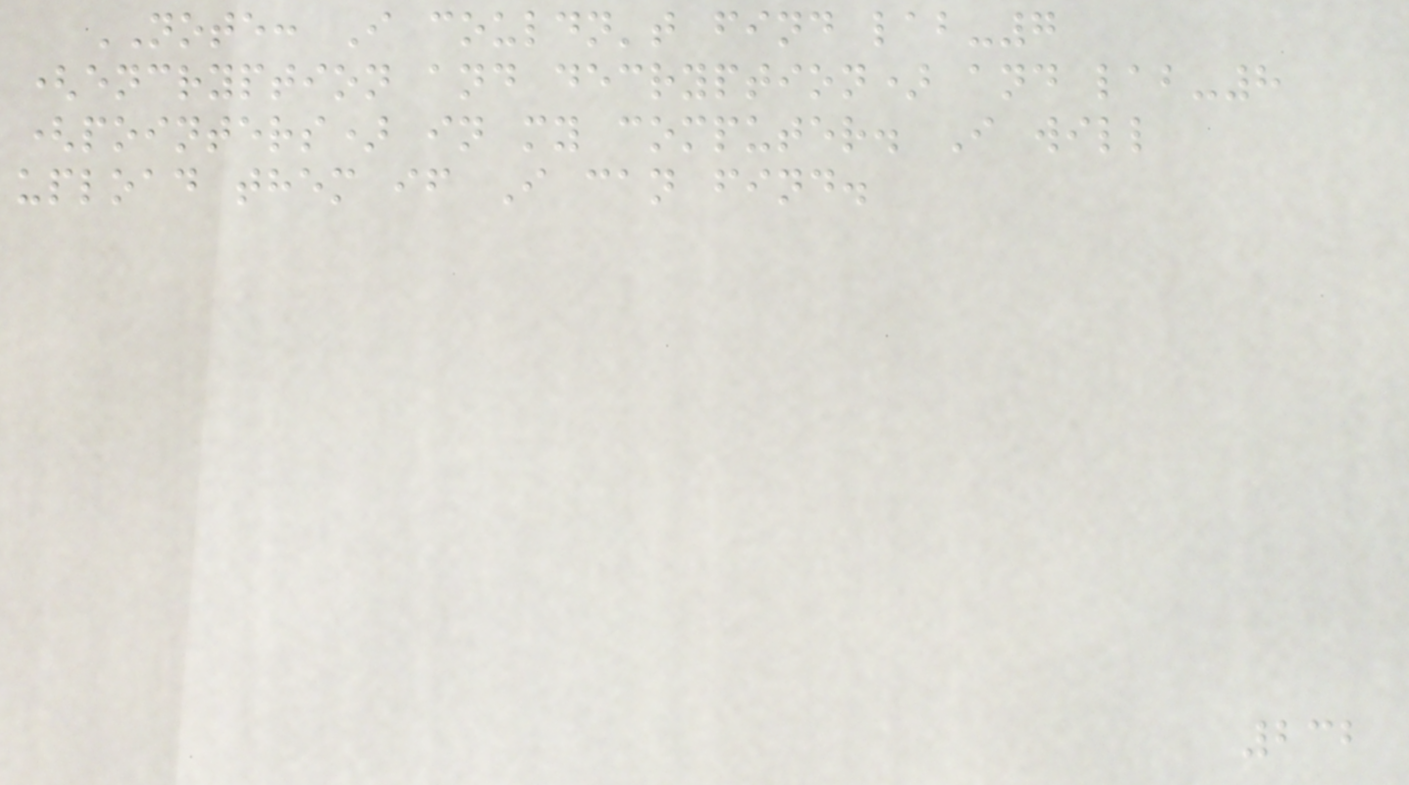NOTE: I couldn't find lab-7
(encryption and decryption) and lab-8
(pointers) in my computer. I will
upload them if I can find.
232
